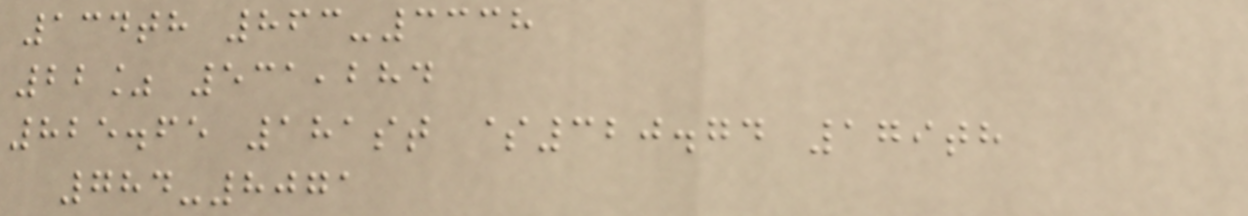134th 863-3338
22% 531,284
825.65 181st $320.74 179th
784-8071
